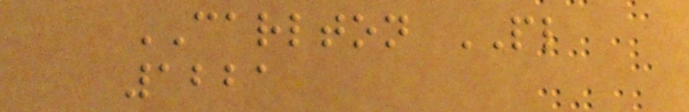CARLTON PL
1221
